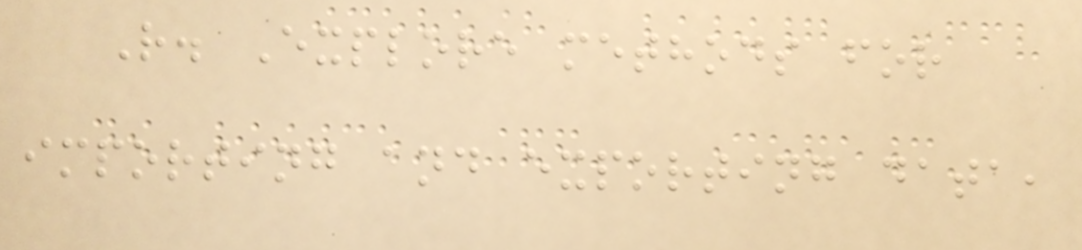R. Explore methods for
importing and exporting data,
